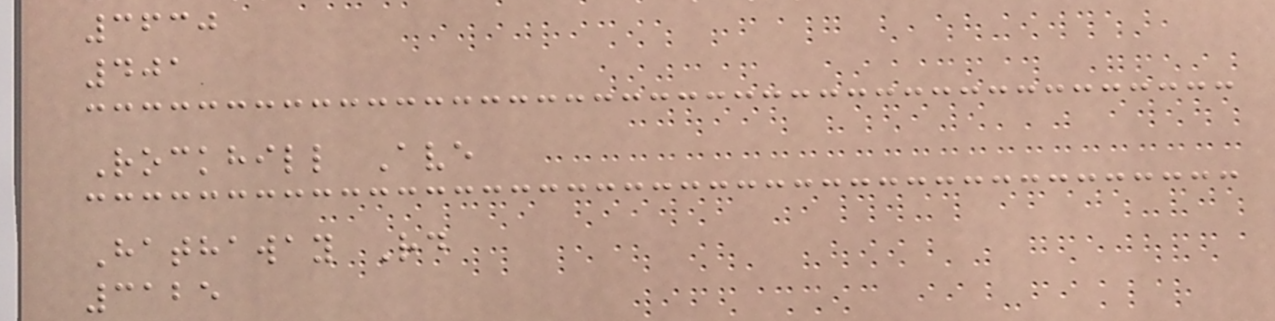3630
401
Rockhill Ave
Hathaway Rd
3125
